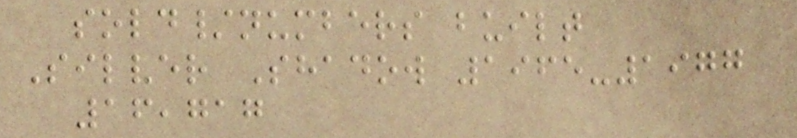sold/numbers built
Silver Shadow 1965-1977
16,717
